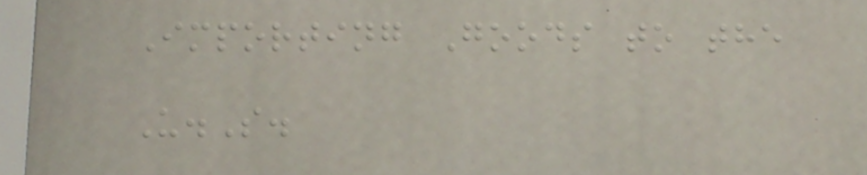Importing Goods to the
U.S.
